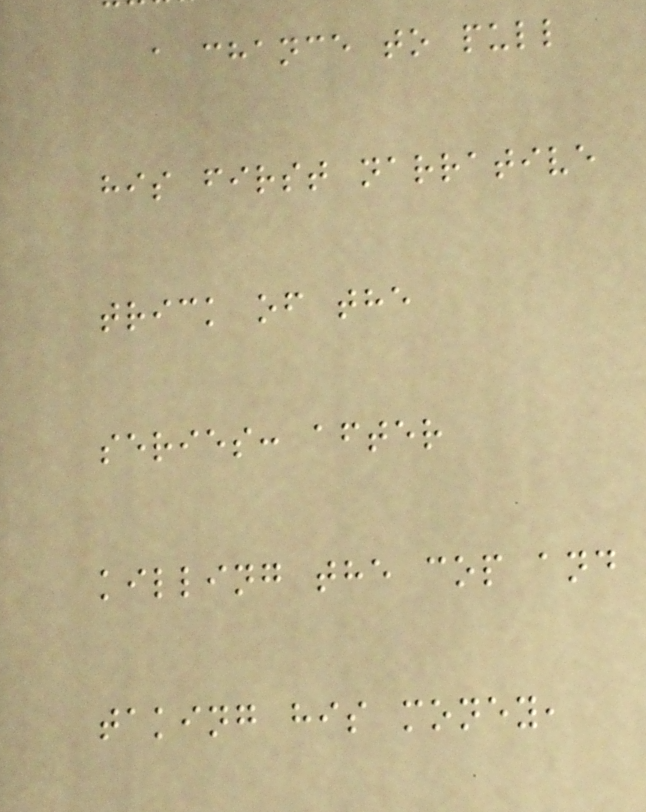a chance to pull
his first narrative
trick of the
series: after
killing the cop and
taking his money,
